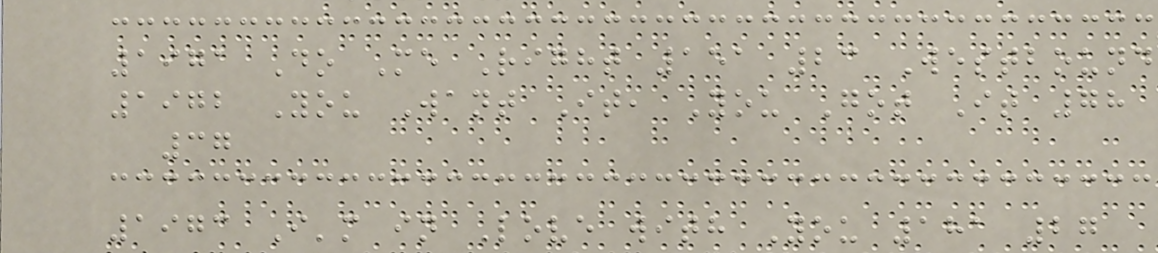1971 Do Me Right 151 23 Westbound
1972 You Want It, You Got It 78
37
1973 I'm in Love with You 181 27
